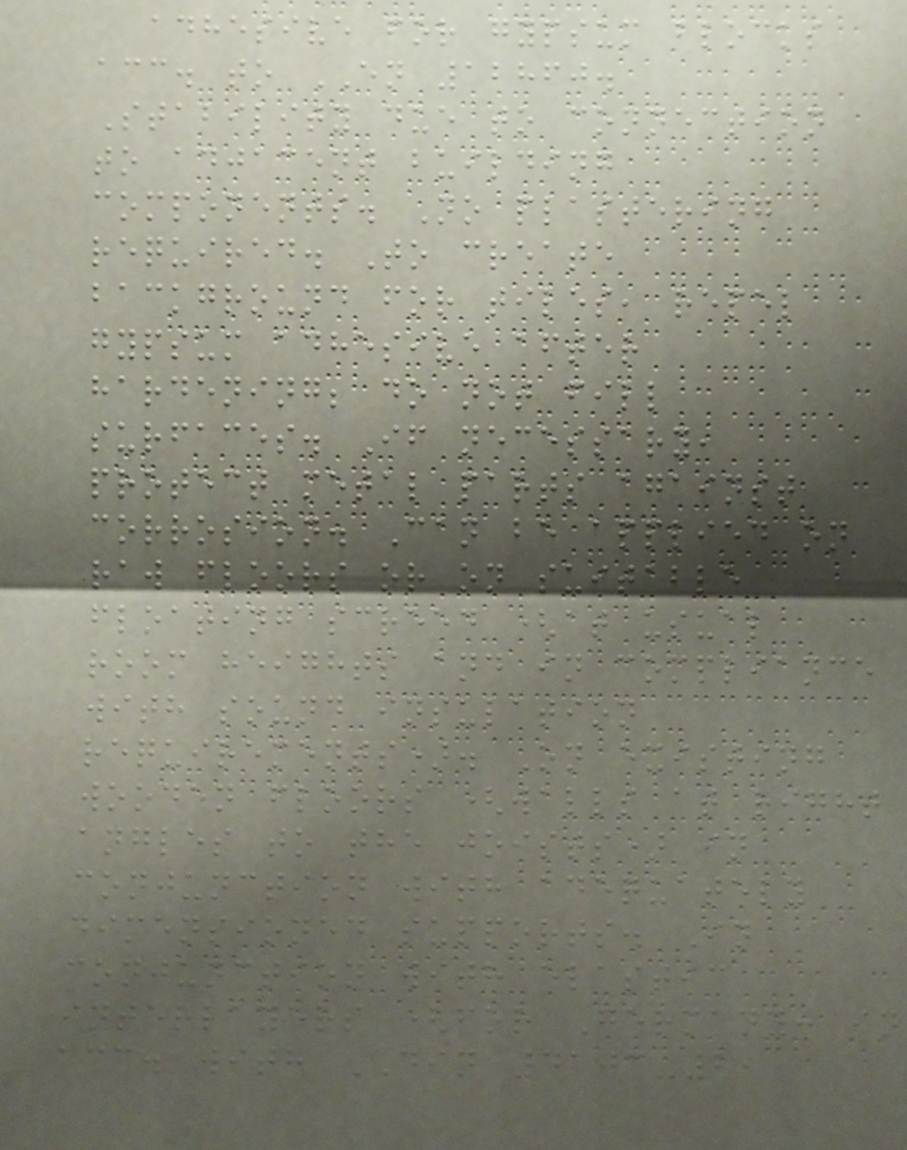adhesive for gypsum blocks
acc. to EN 12860.
Stability due to connection
to adjacent building
components. No plastering
required. To create
background for tiles, repel
gypsum adhesive after
hardening; do not fill
surfaces. If necessary,
protect metal parts against
corrosion. Can be applied on
raw floors or on suitable
floating screed (at usual
room heights and in compliance
with sound insulation
requirements). On existing
wooden floors (walls at right
angles to the joists) in
conjunction with adequately
dimensioned supports. In
conjunction with elastic
interlayers (for Germany: in
acc. with DIN 4103-2,
